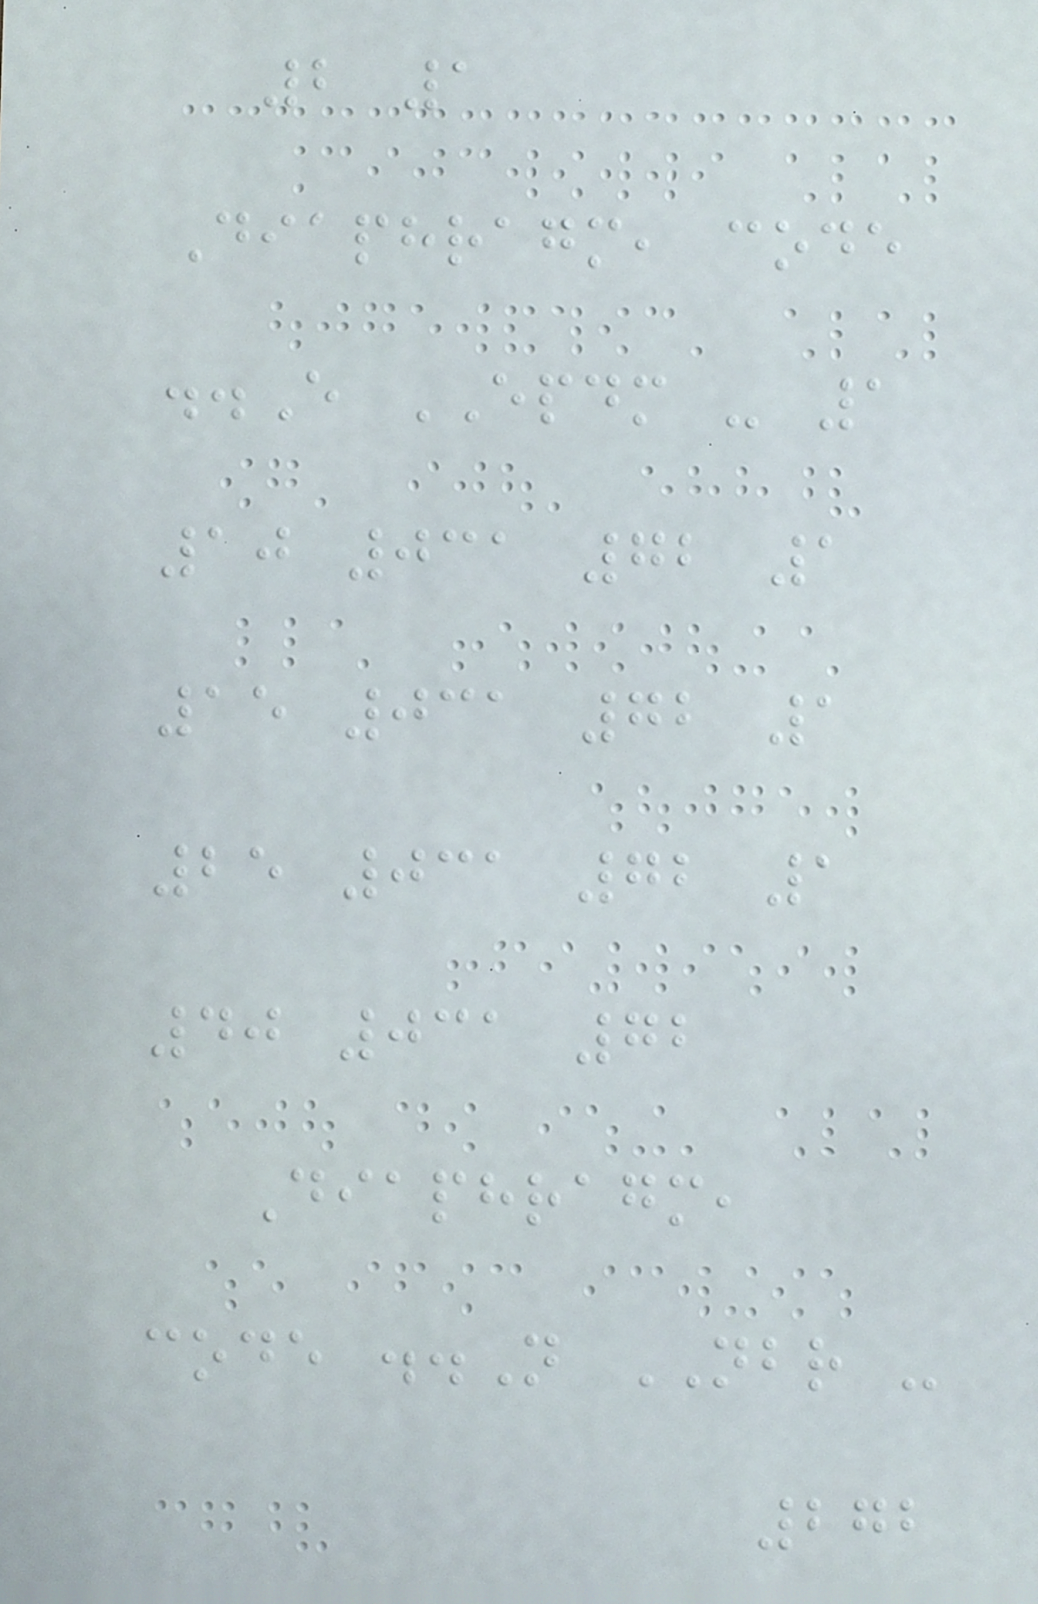2 1
Diaphragm, code
..E EPDM - 1
10 031 72 1
15 031 72 1
25 031 72 1
40 031 72
Diaphragm,
code ..N NBR -
272
